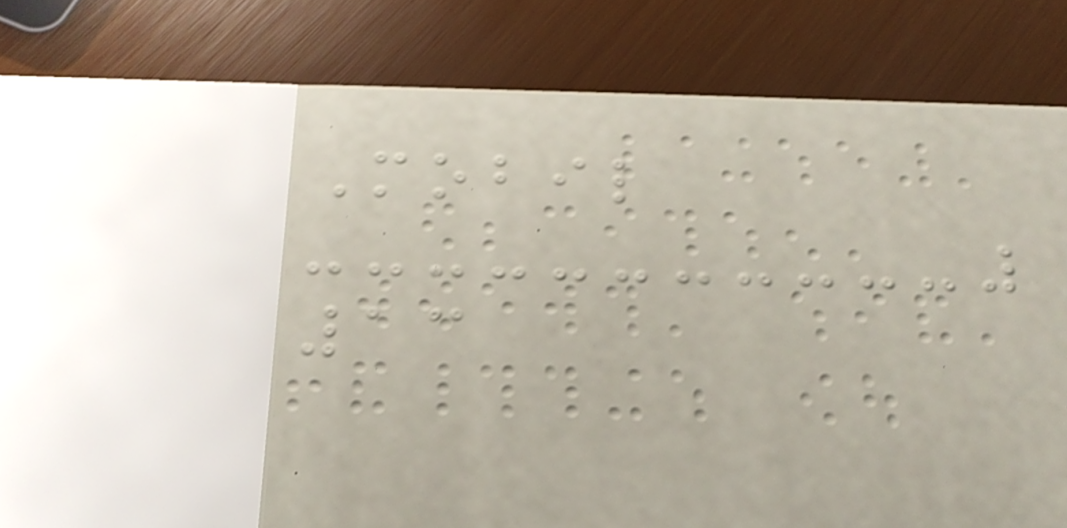Mobil
13
